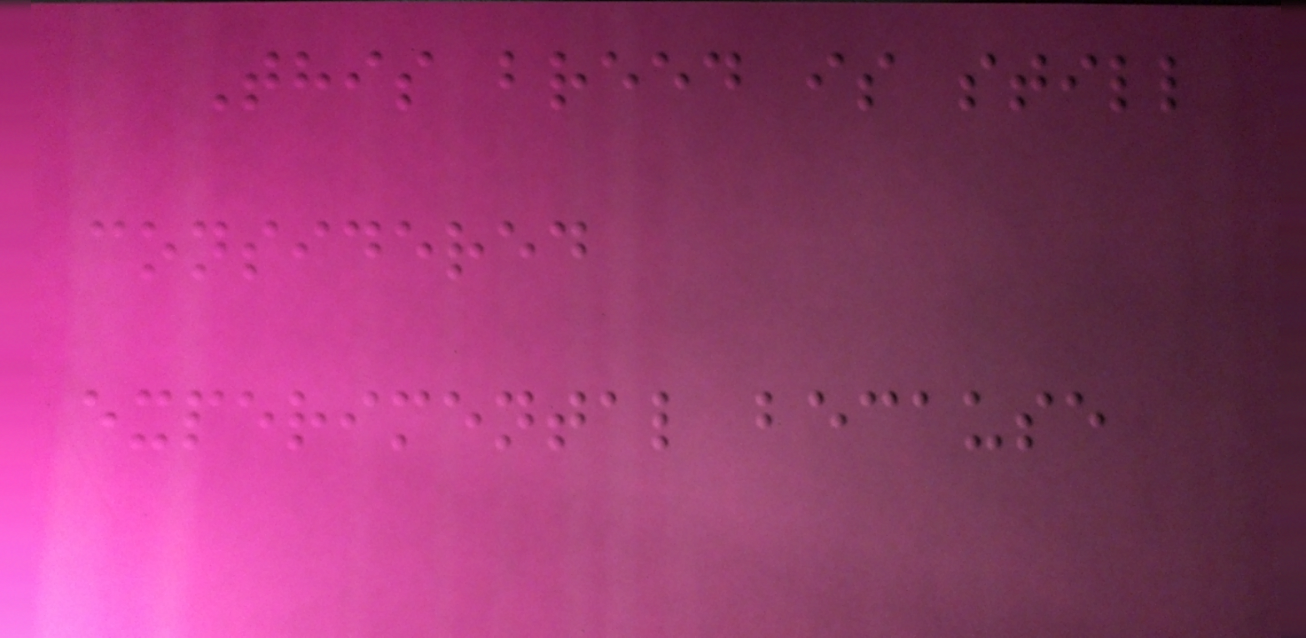This breed is still
considered
experimental because
